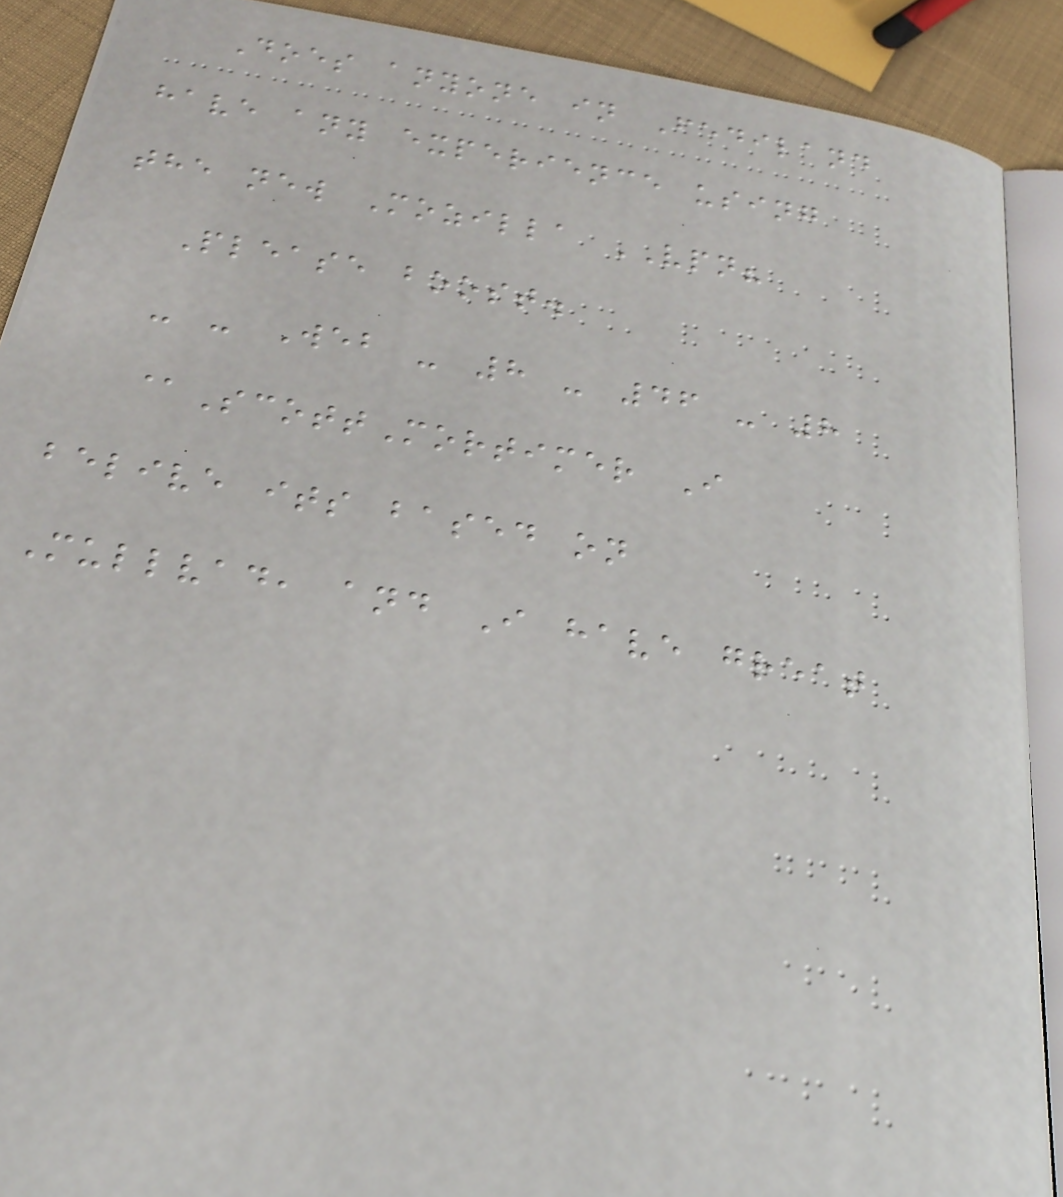Does anyone in Fediland
have any experience using
the new Mozilla VPN?
Please boost.
- - Web - 8 - 46 - 8
@ScottMortimer I
belive its based on
Mullvad, and I have great
